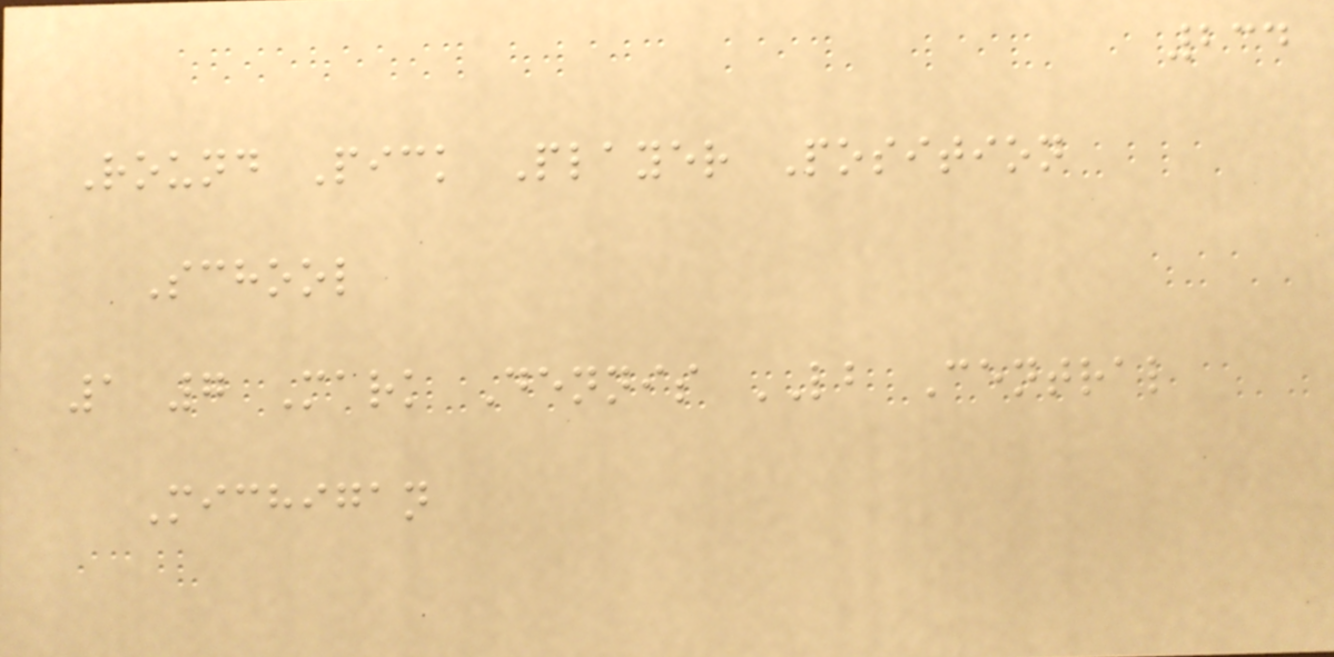234
Round Pick Player Position
School
1 7 Mark Dennis LB Central
Michigan
